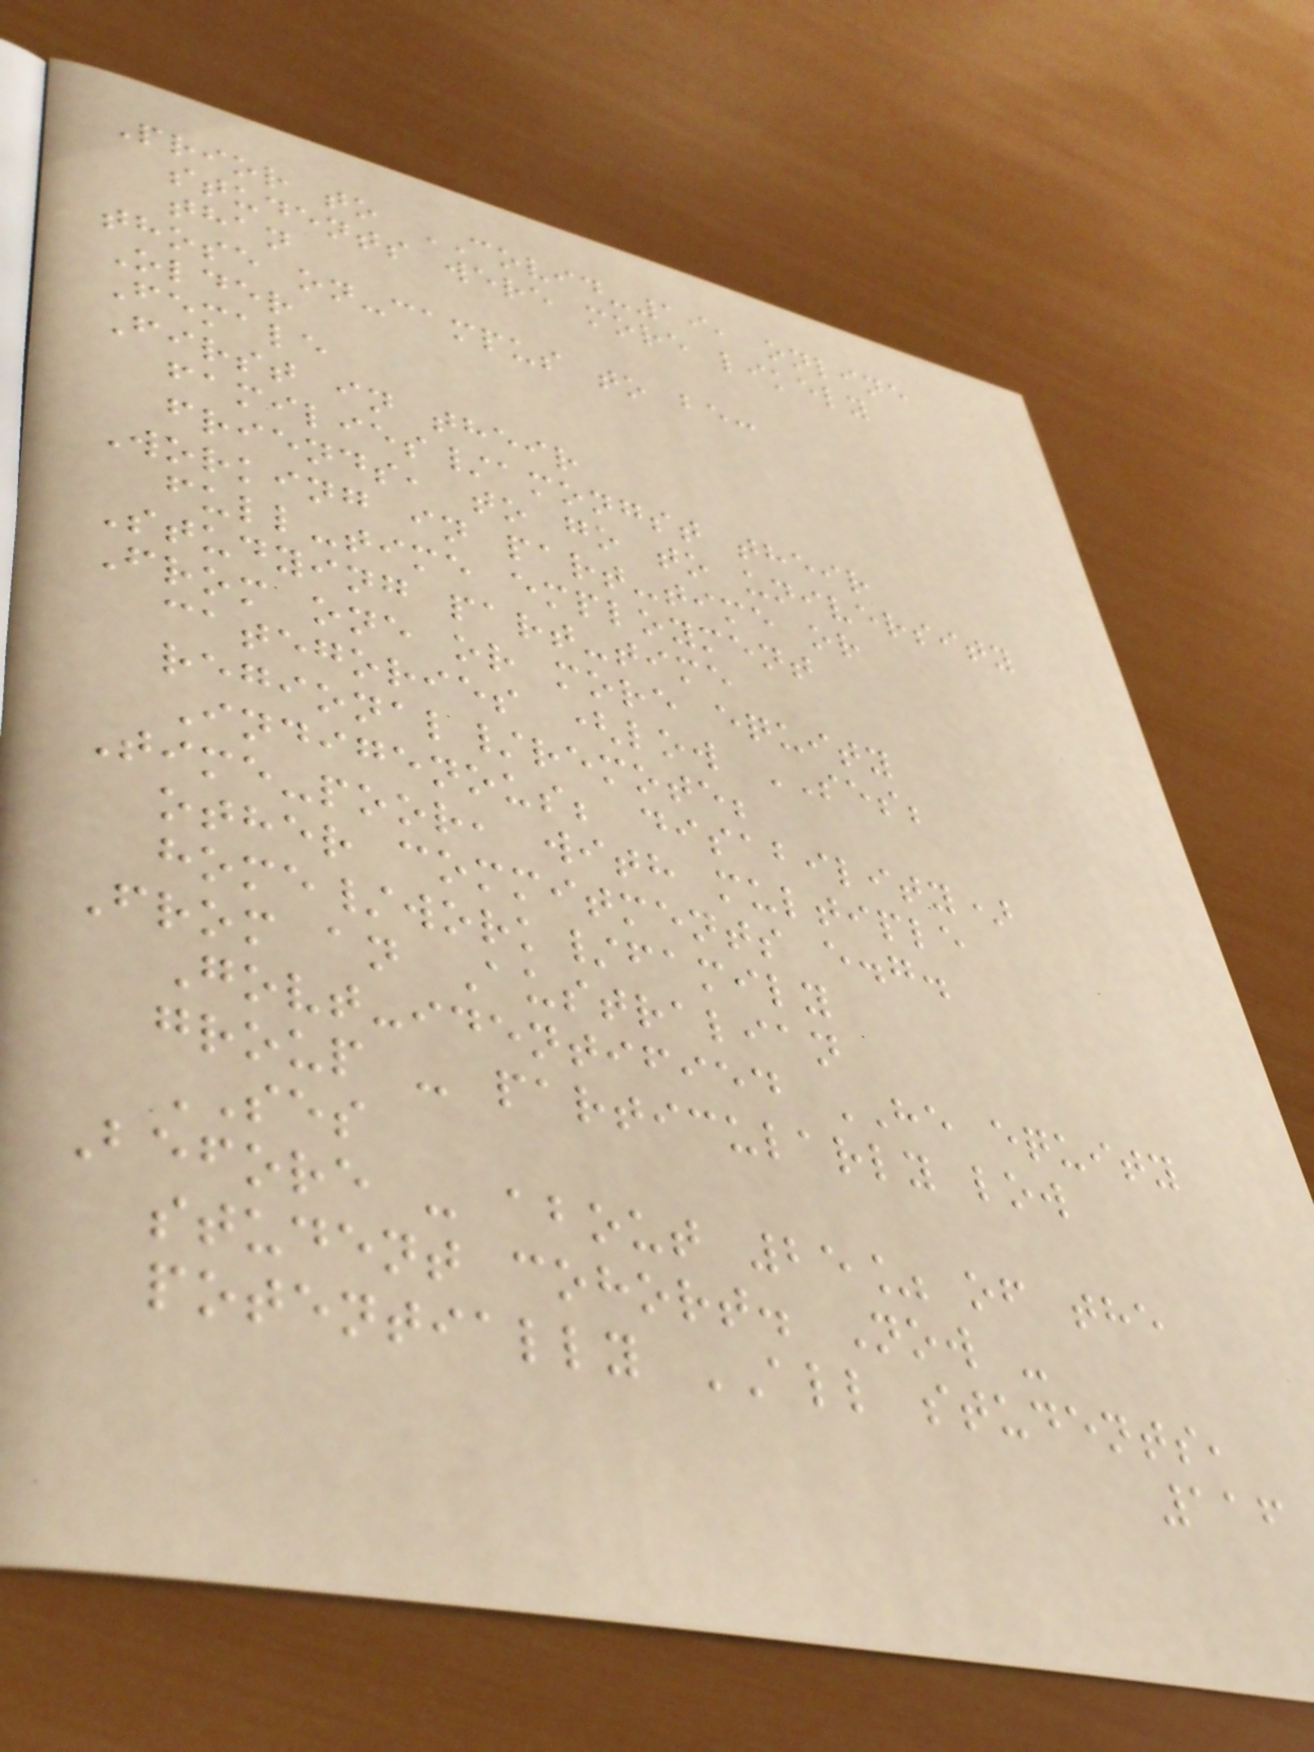Prior to COVID-19, online
students were more likely
than
those on-campus to be:
Older
Female
First in their
families/amongst their
friends, to go to university
Working in part-time or
full-time employment
Studying part-time
From one or more equity
categories (low SES;
regional/remote;
Indigenous; disability)
Time-poor, with multiple
other commitments e.g.
home/work/family
From an Australian
Govt-identified HE equity
group - particularly low
SES
Before - about 25% of the
student cohort. Now -
potentially ALL students,
116
